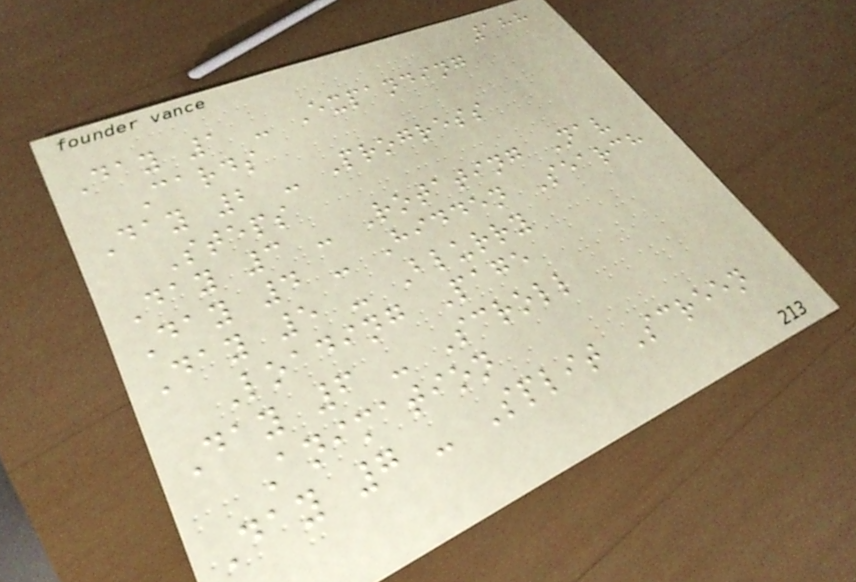188
Day 1 - Expanding
Cards
Day 2 - Progress
Steps
Day 3 - Rotating Nav
Day 4 - Hidden Search
Day 5 - Blurry
Loading Page
Day 6 - Scroll
Animation
Day 7 - Split Screen
